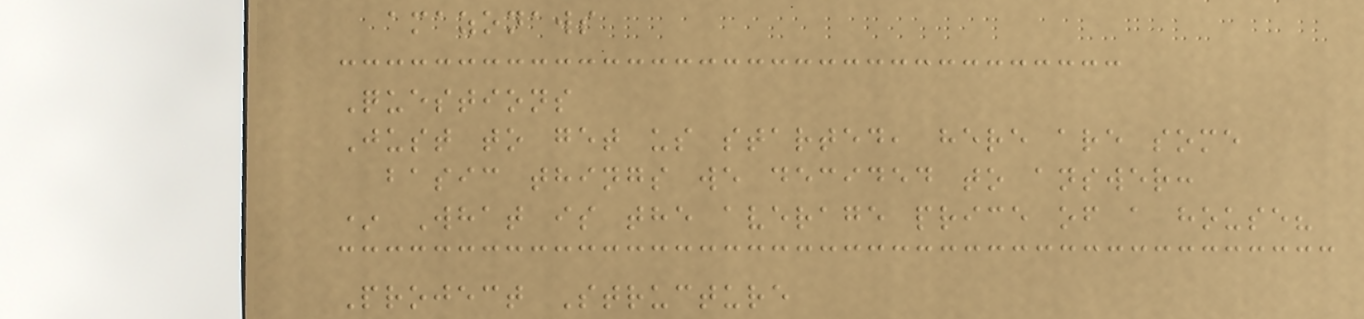amazonaws
Questions
Just to get us started, here are some
basic things we decided to answer:
* What is the average price of a house?
Project Structure
